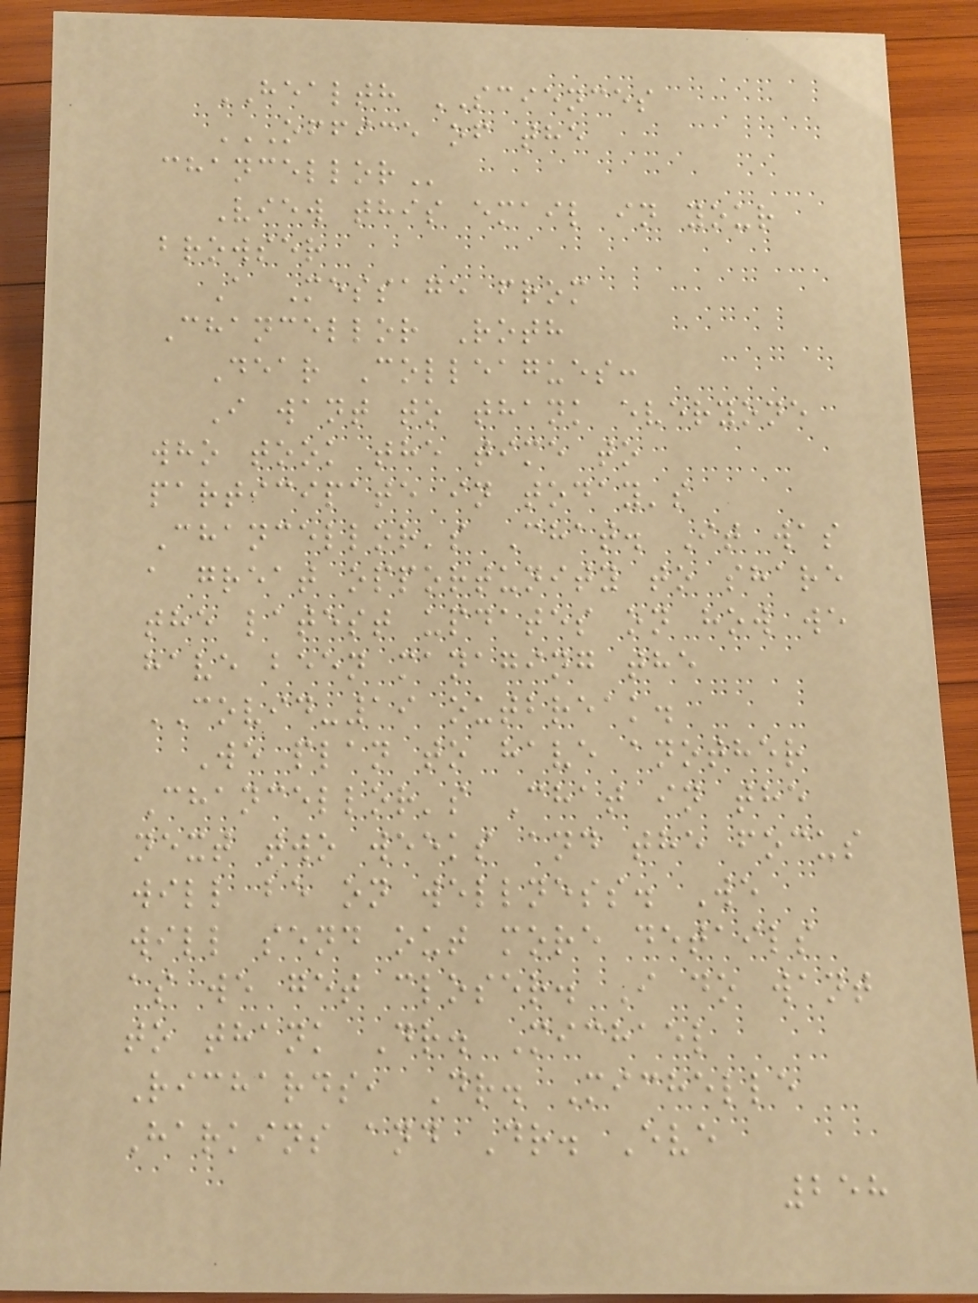HEALTH SCIENCES
OFFICE OF THE
CHANCELLOR
View this email in your
browser
A Message from
Chancellor Roth
Dear Colleagues:
I want to thank everyone
who took the time to
participate in today's
Chancellor's Chat. It was
a great opportunity to share
the latest updates on how we
have been managing the
COVID-19 outbreak.
We plan to have another
Chancellor's Chat in the
next two weeks and the focus
will be on wellness. We
will send out more details
as we get closer. I do want
to thank Dr. Michael
Richards, Dr. Michelle
Harkins and Dr. Eve
258
